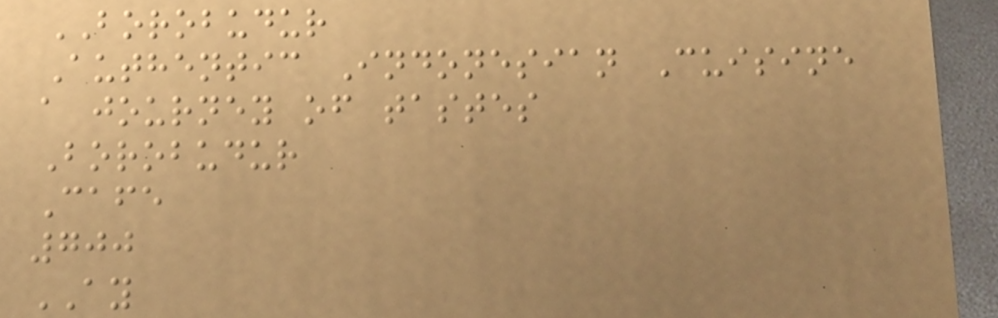BOROBUDUR
Authentic Indonesian Cuisine
a journey of tastes
Borobudur
Cafe
700
AY
